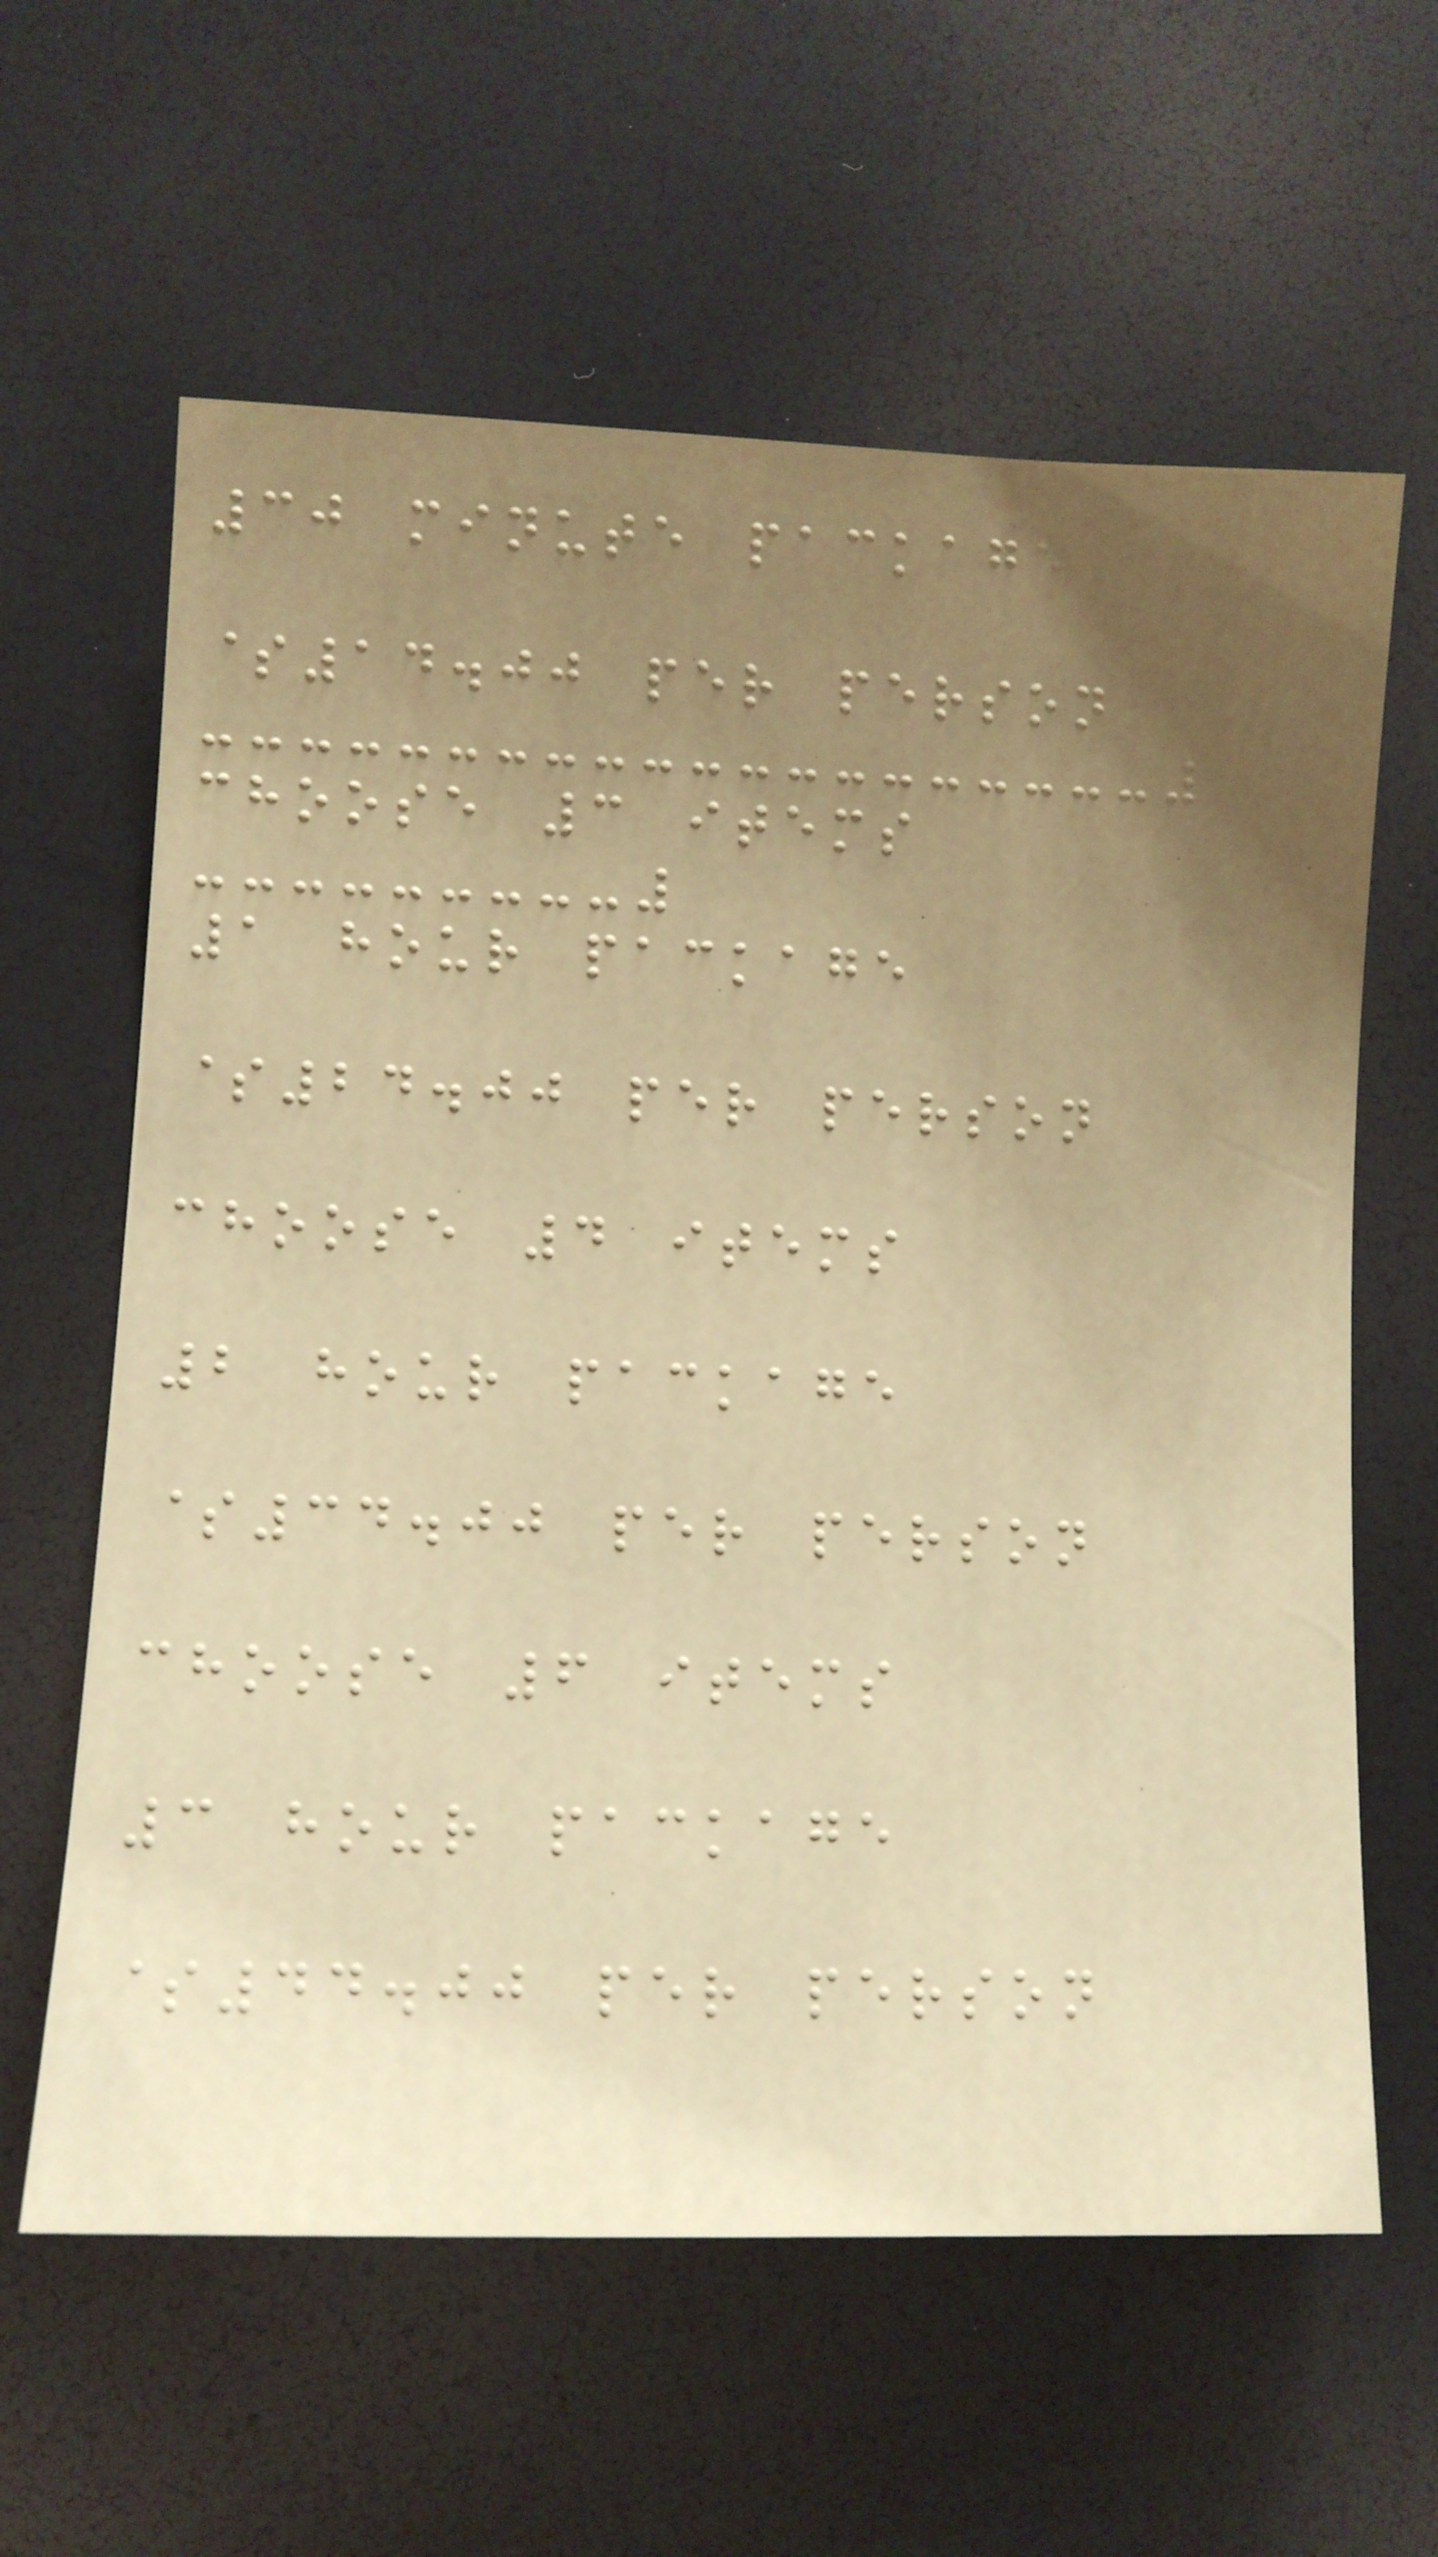30 minute package
$14.00 per person
choose 3 items
1 hour package
$24.00 per person
choose 4 items
2 hour package
$34.00 per person
choose 6 items
3 hour package
$44.00 per person
